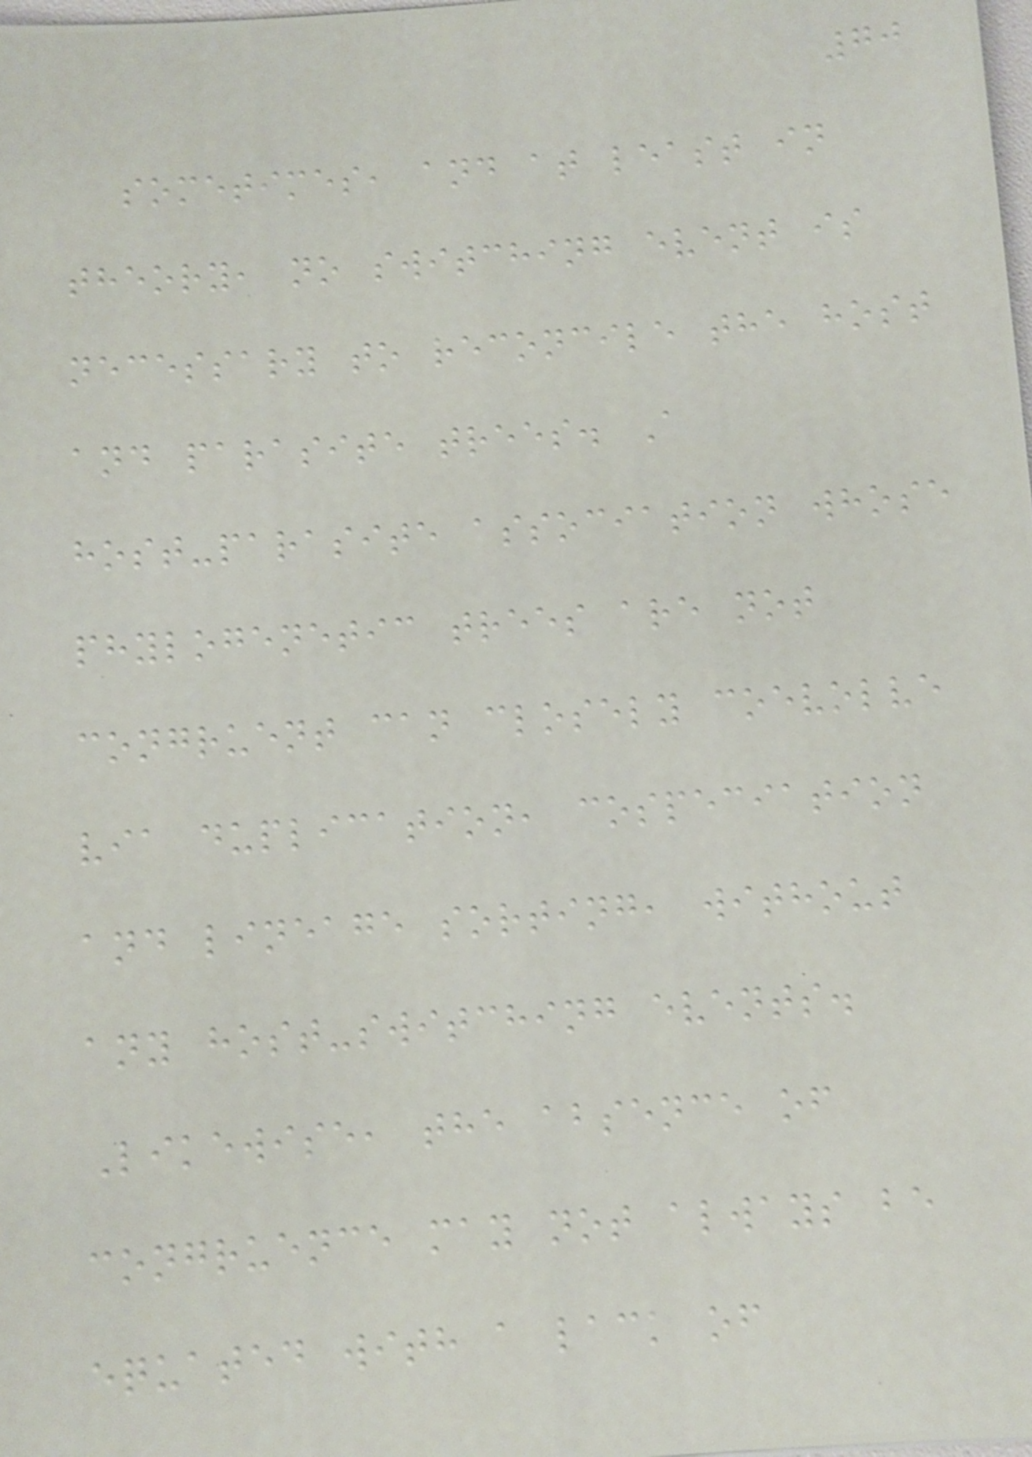70
sometimes, and at least in
theory, no switching event is
necessary to reconcile the host
and parasite trees. A
host-parasite association whose
phylogenetic trees are not
congruent can closely coevolve
via duplication, cospeciation
and lineage sorting, without
any host-switching events.
Likewise, the absence of
congruence may not always be
equated with a lack of
